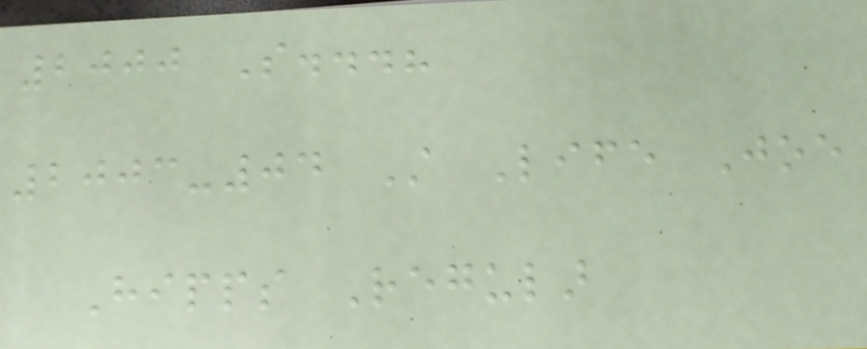2000 So...?
2003-04 Still Life Joe
Hipps Regular
